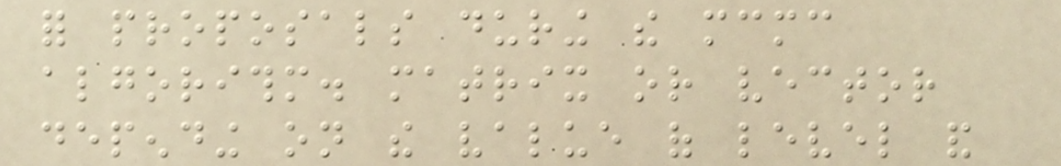for proposals during the mcmc
algorithm. matrix or vector
depending on the value of level and
